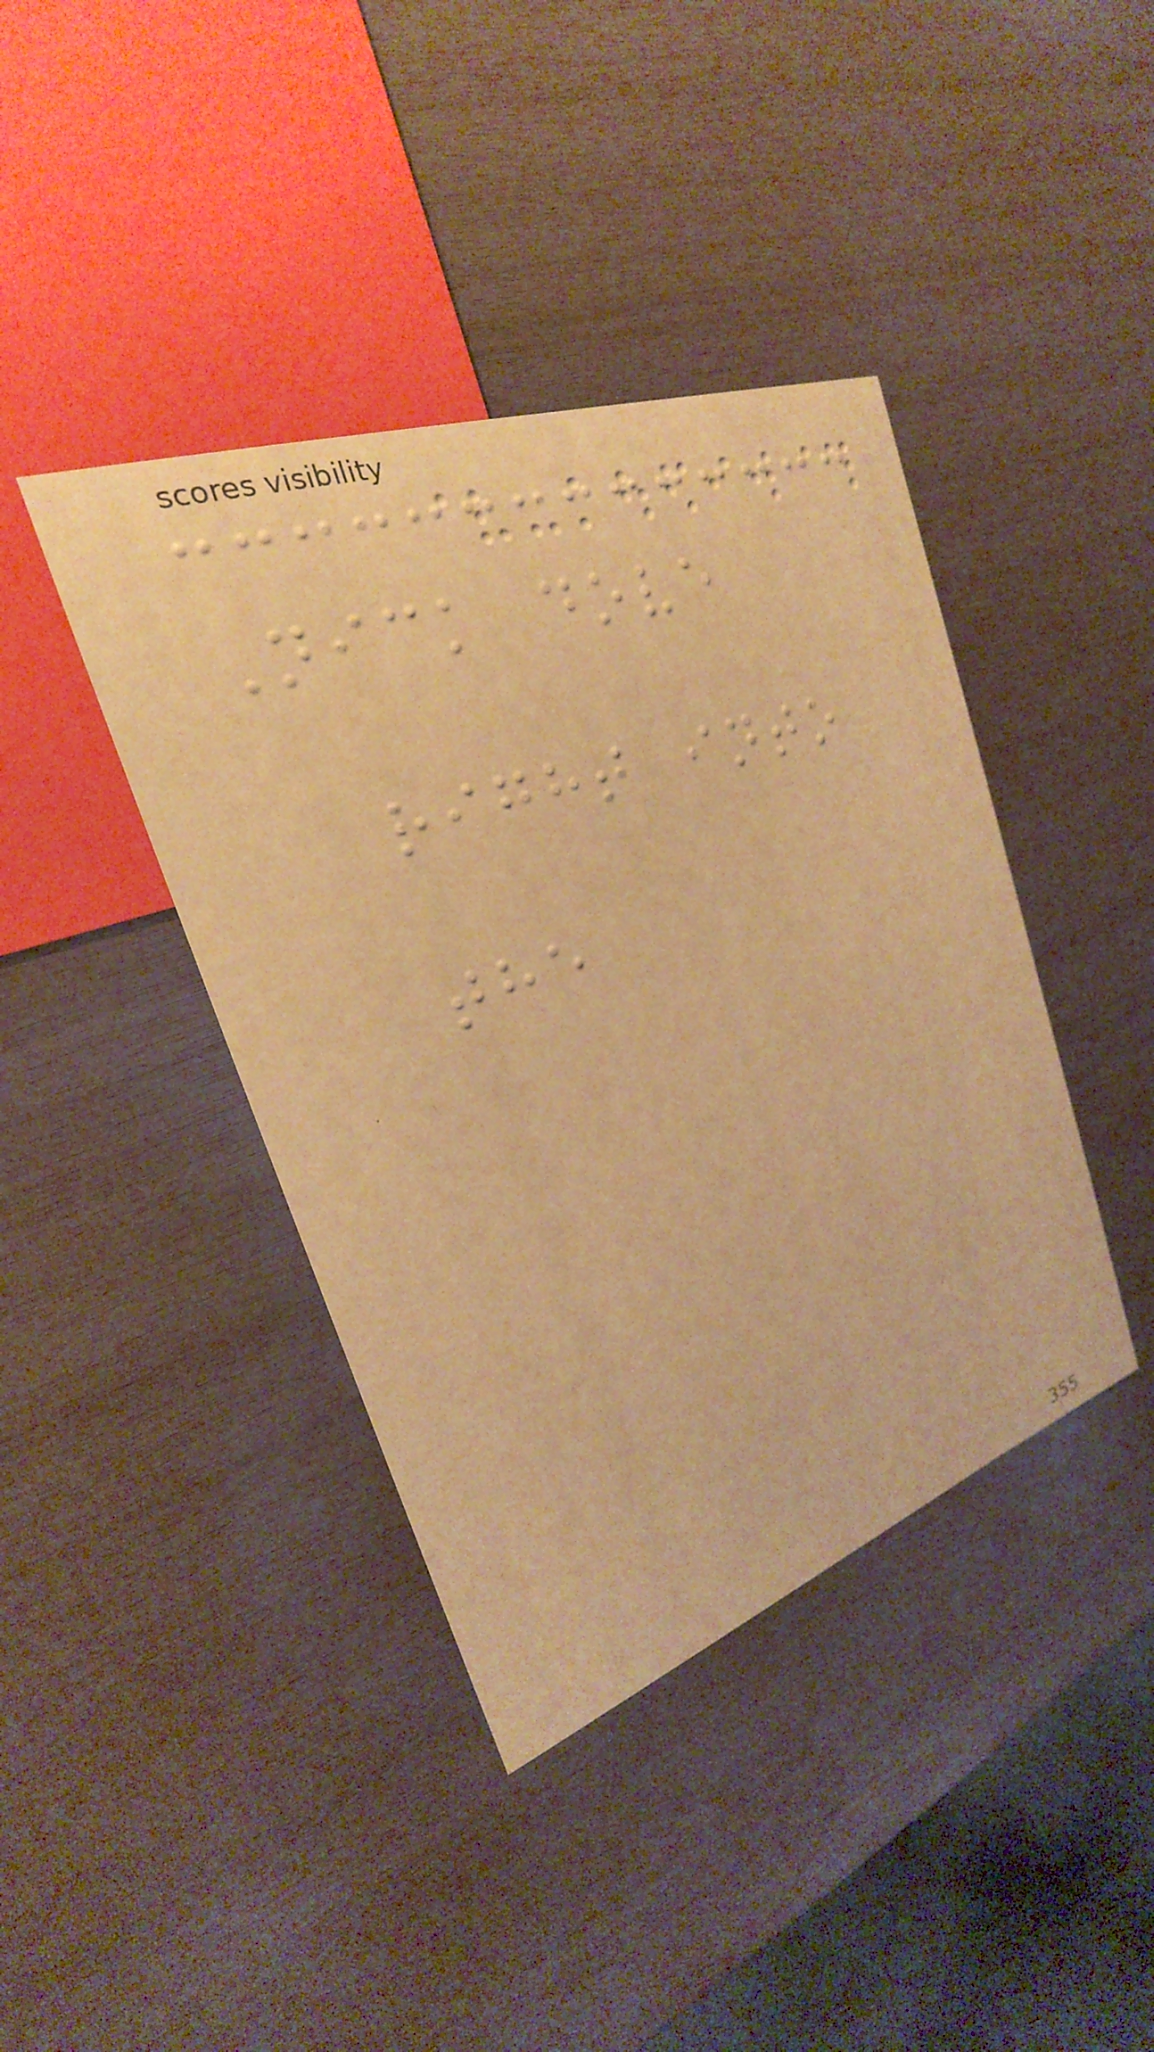Nick dove
right into
the
